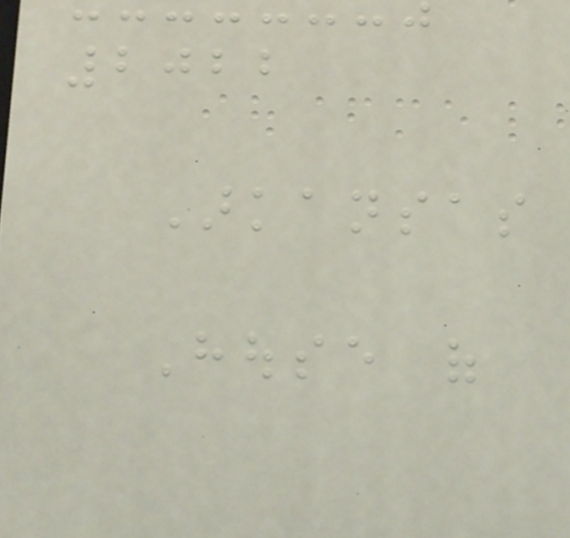2022
Arkansas
House of
